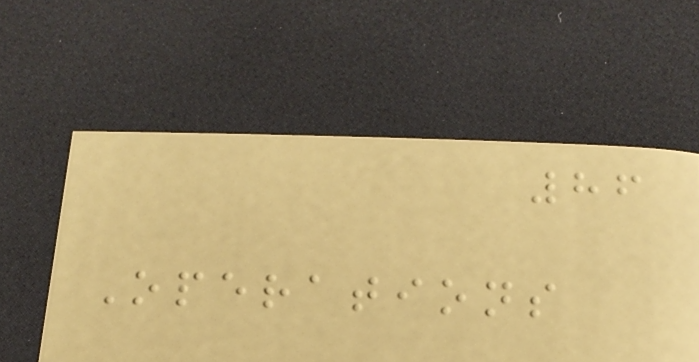86
Operations
